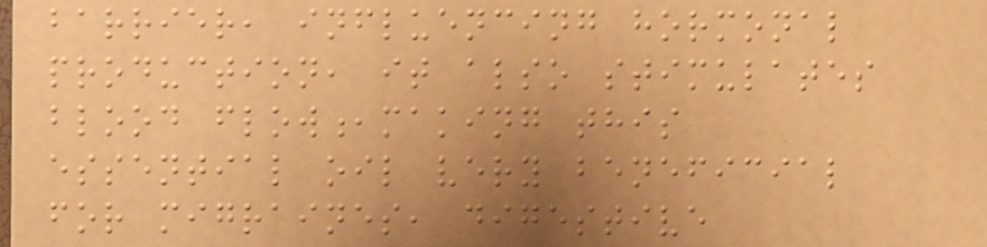barrier, influencing hormonal
production, it also stimulates
blood flow,making this
essential oil very beneficial
for migraines, digestive
